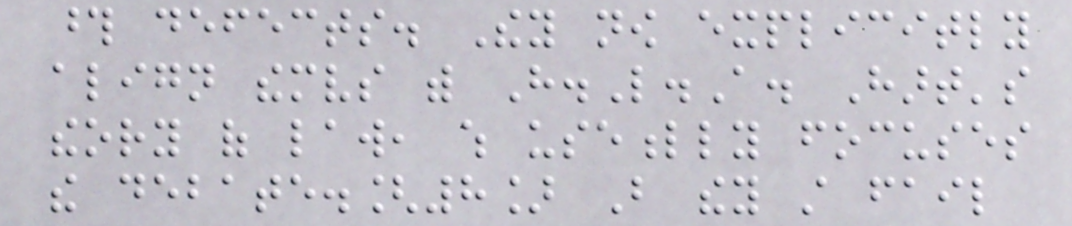those defects. They now explicitly
align themselves with H.L.A. Hart's
theory of law, which usefully focuses
the debate.[8] But they still fail
